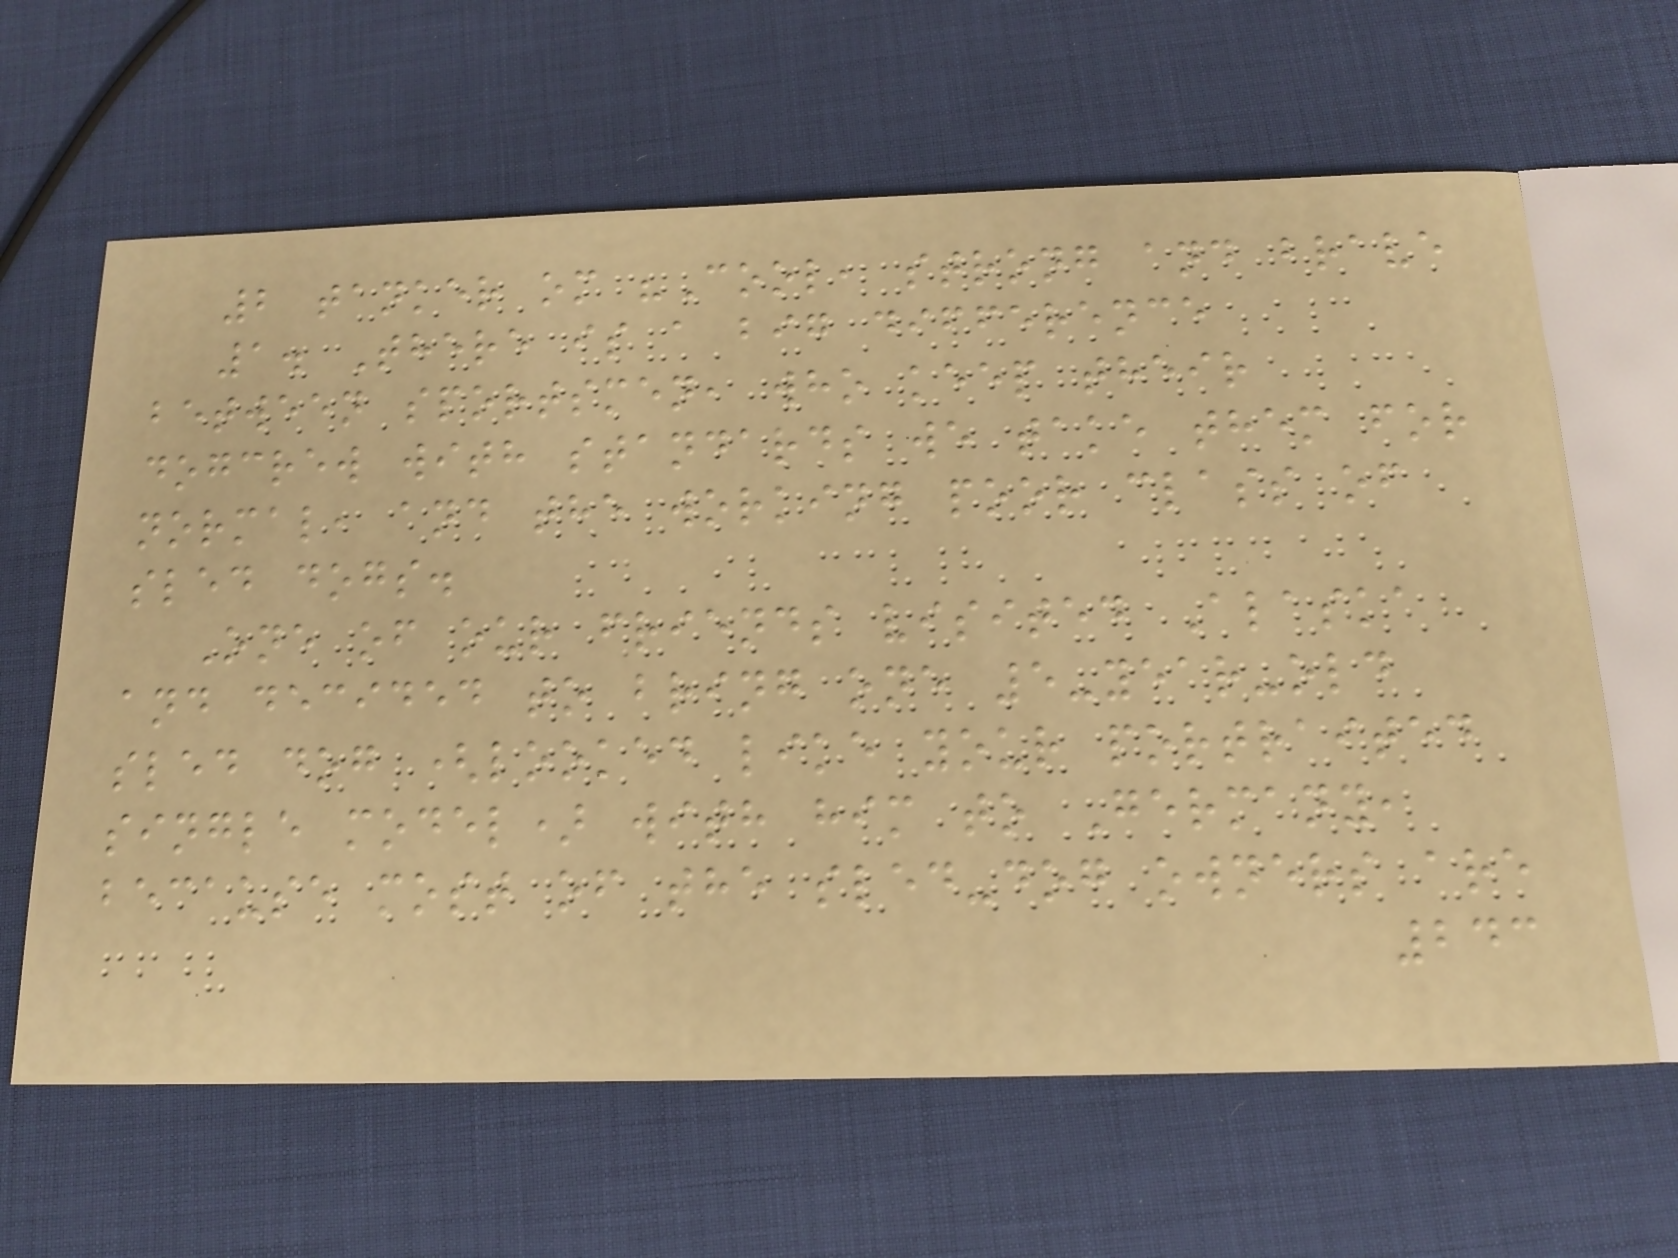2 tanker om "Cool, strong and brave
1. There is a big difference
between sportsmen, who keep their
dogcrew with standards we take them for
normal, and the working poor class of
sled dogs.
One of our friends visited Alaska
and decided to bring one 5-year-old
sled dog (looked like your portraited
single model) with him to Germany,
because most of the sled-dog owners are
243
